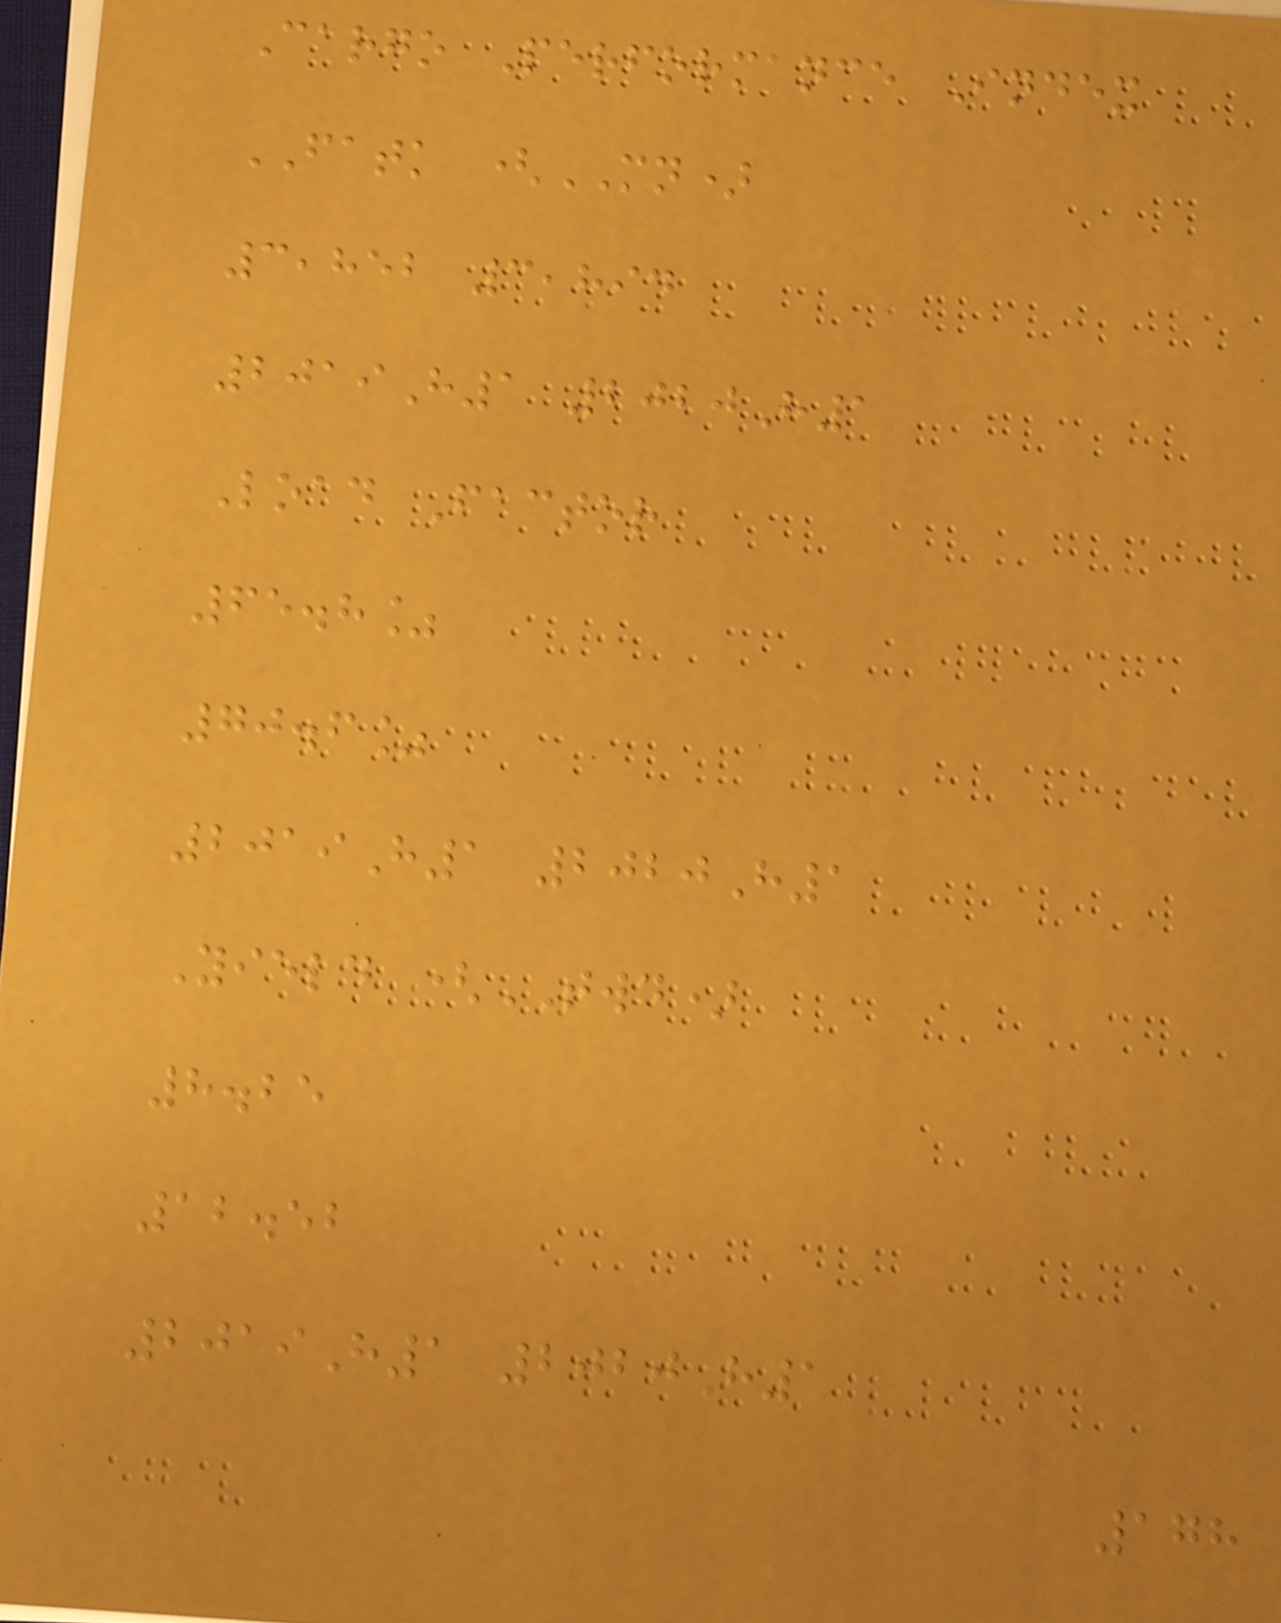Cargo Performance Index
FATK (MN)
3,852 3,894
2019H1 2020H1
Load Factor
65.8%
70.6%
2019H1 2020H1
Yield (TWD)
8.25
12.52
2019H1 2020H1
178
